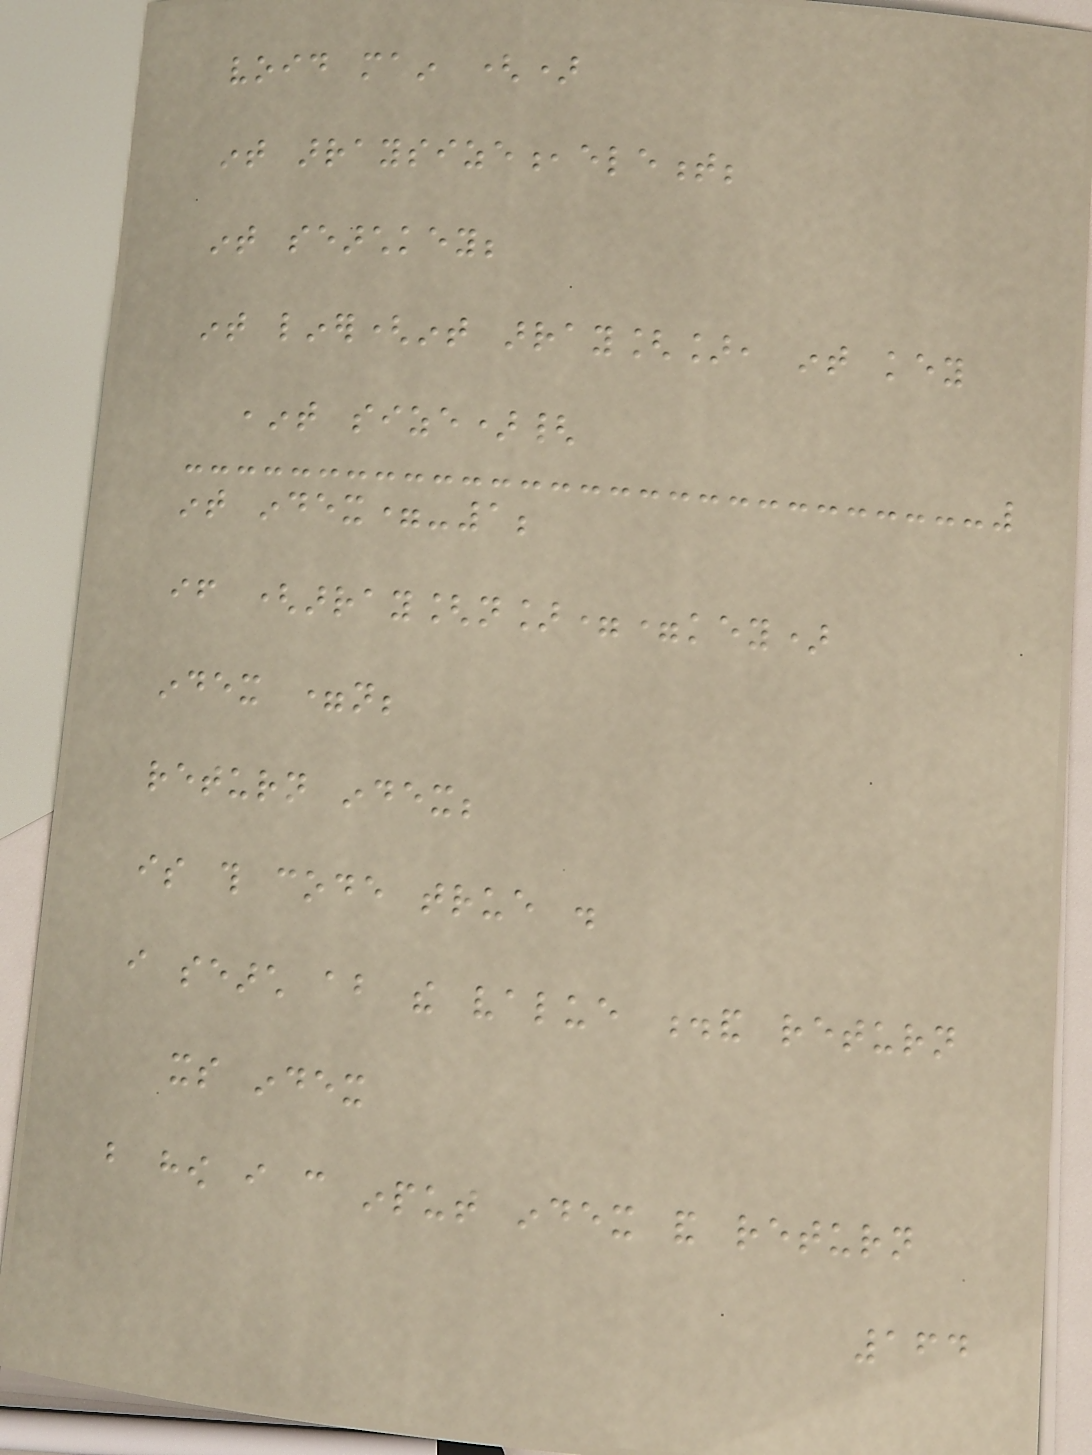void main ()
int arraysize,element;
int searchkey;
int liner(int array[], int key
,int size){
int index=-1;
if (array[n]==key)
index =n;
return index;
is this code true .
i search about the value .and return
its index
but how i can input index and return
164
